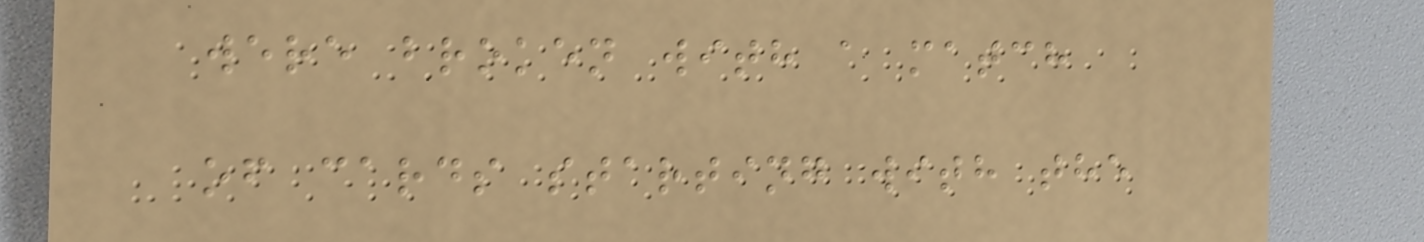were broken with a match
of cards starting with the
